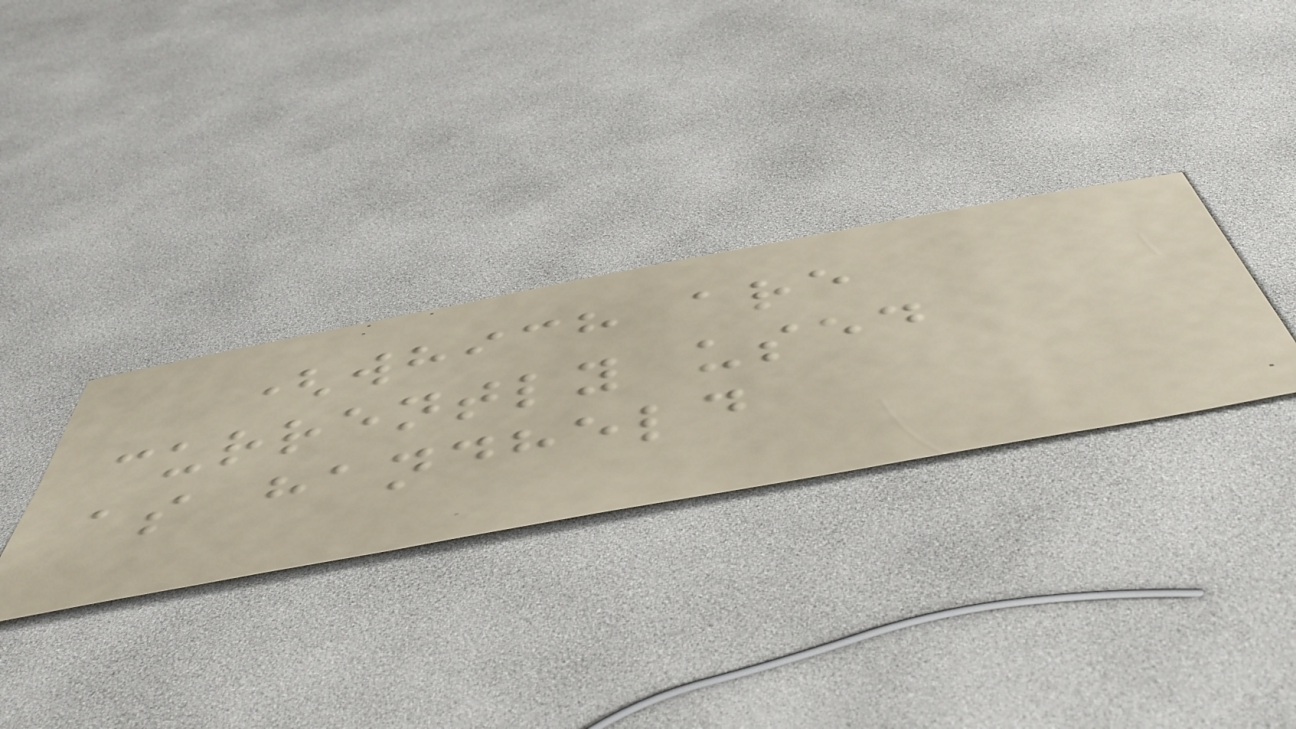(which are
currently used
as handheld
